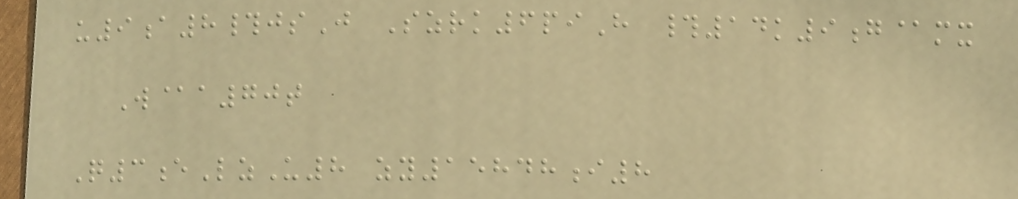u9a8#jsJ Szrk6piH #14k9g@mx
W@a70t
Q3eLzU8 zy15848i8
